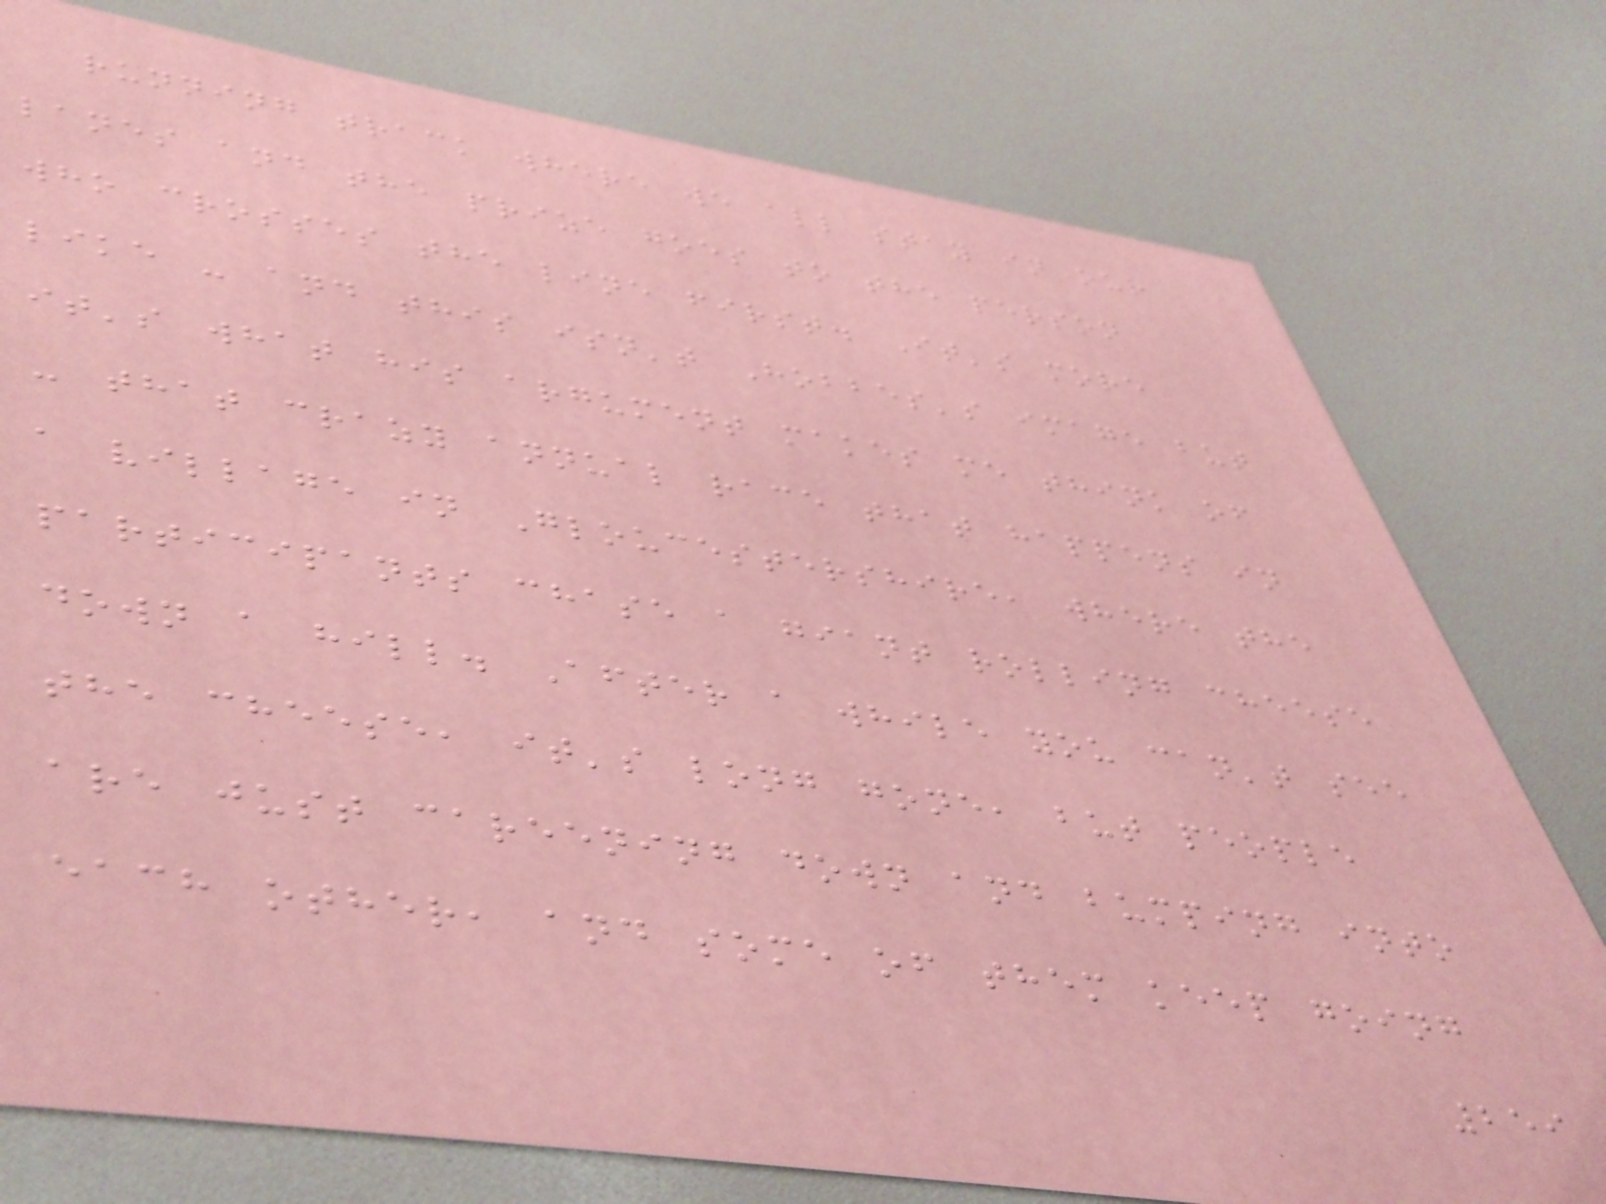running track where we all stay in our
lanes and the prize goes to the person
who crosses the line first. It's more
like - and this isn't Hobbes's image but
it's what his argument makes me think of
- that crazy annual race that happens in
a village in Gloucestershire, where the
participants chase a giant rolling cheese
down a hill. After a while you can't see
the cheese, it's long gone, but people
are just careening down and bumping into
each other, and some of them keep going
259
